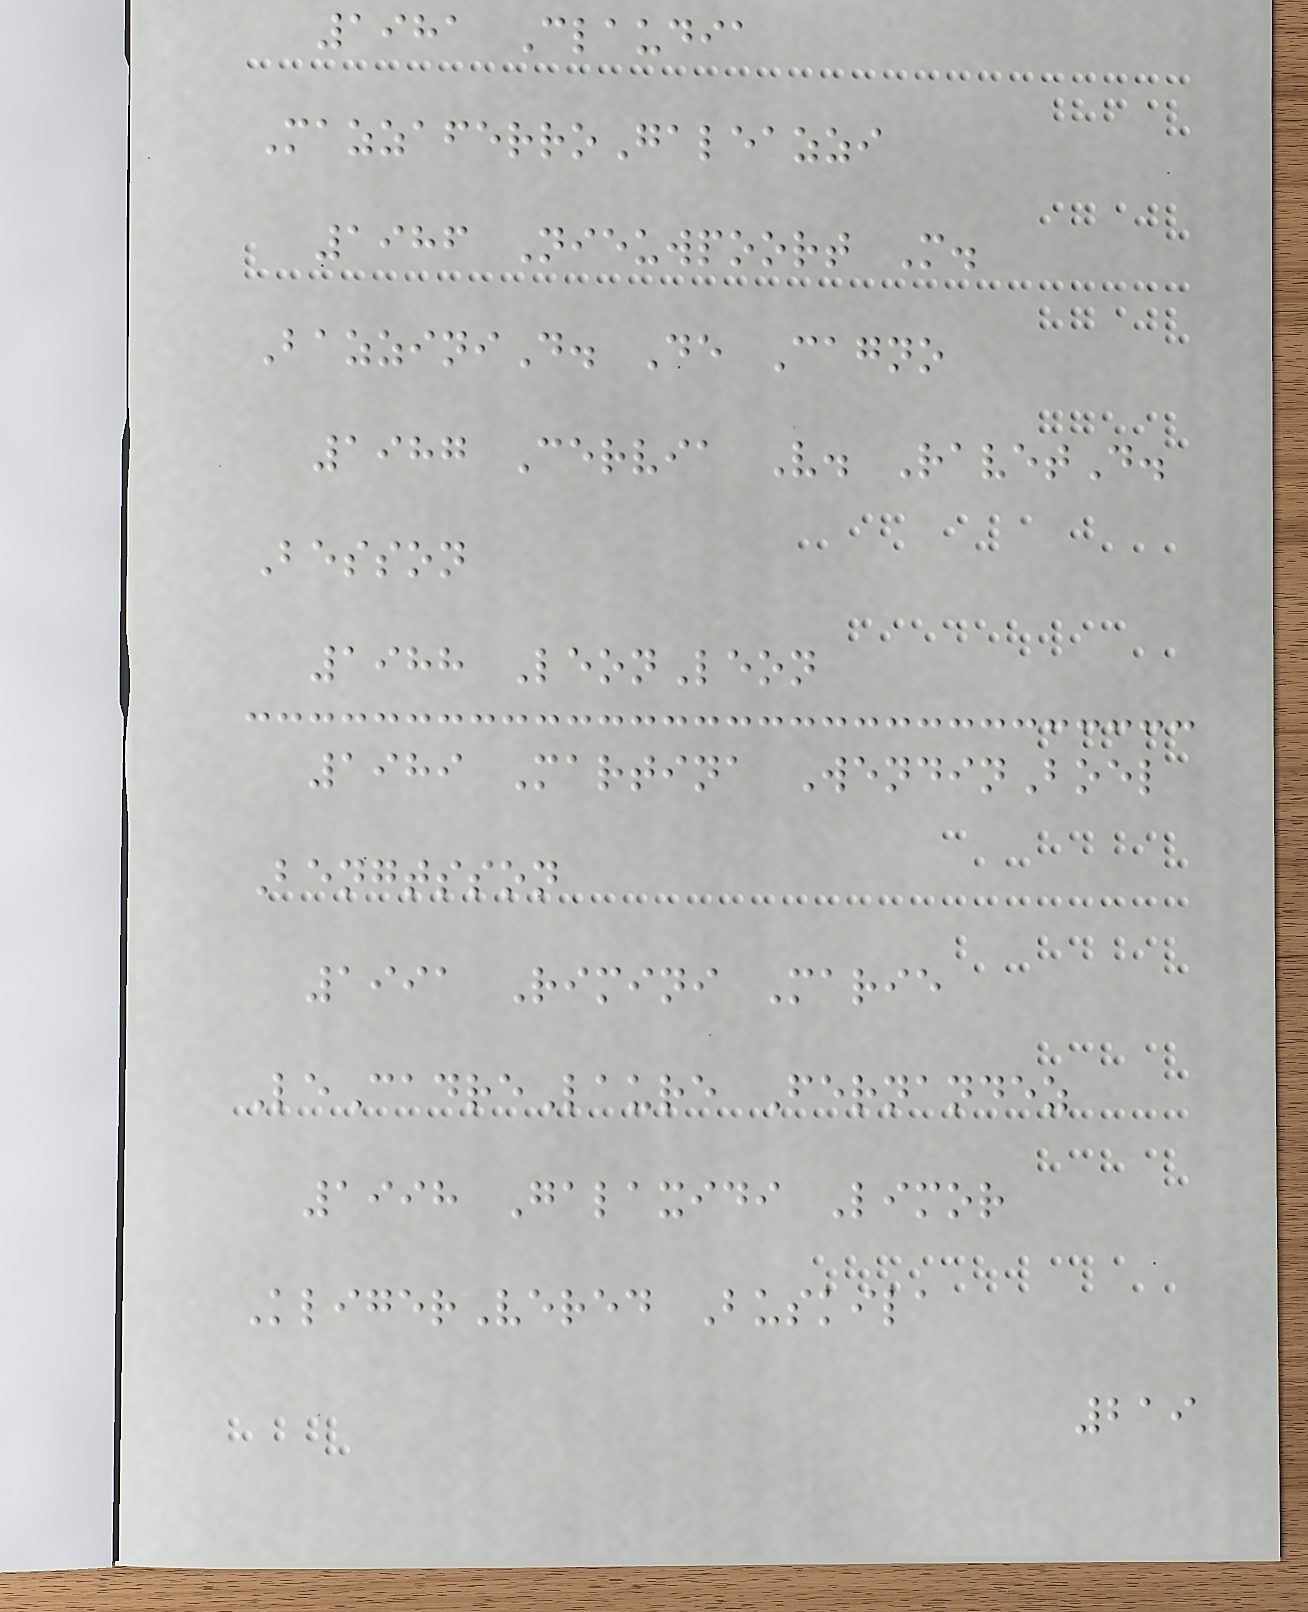1981 Claudia
MazzaferroGaleazzi
1986 Nieuwpoort M.
BazziniD. De Cagno
1987 Cervia V. RavetD.
Besson
1988 LeonLeon
1989 Martina WendinBoel
Bengtsson
1991 Rimini Marie
LeCadreLaure Fernandez
1998 Galaxidi Limor
KligerVered Buskila
219
